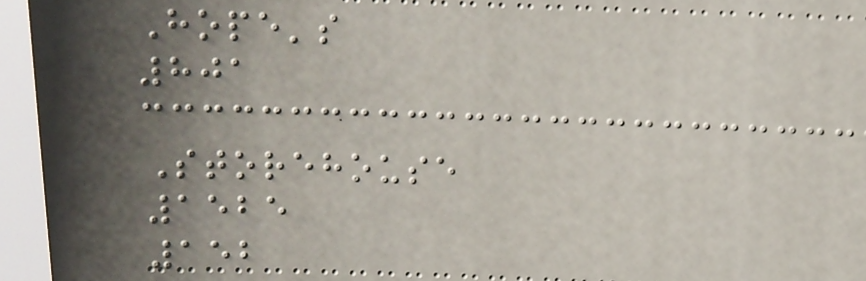Hope's
801
Storehouse
1525
152
